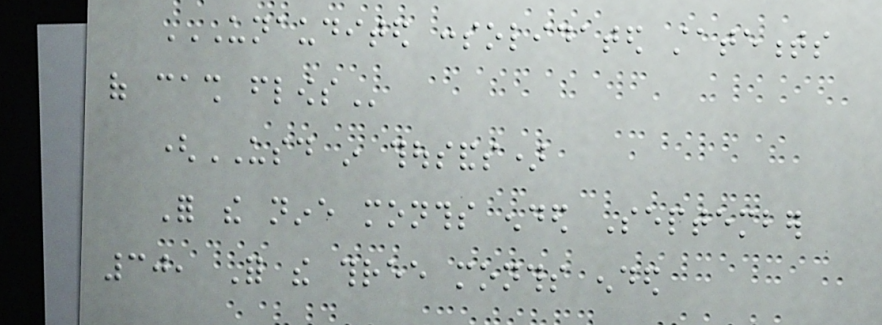UNAUDITED CONSOLIDATED STATEMENTS
OF CASH FLOWS
(USD in thousands)
For the nine months ended September
30, For the three months ended
